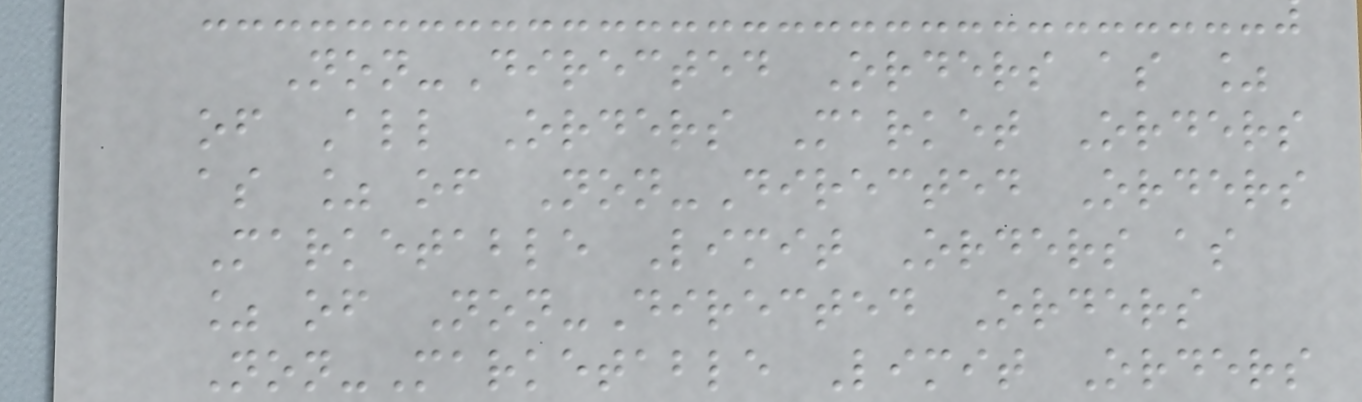Non-Directed Orders as %
of All Orders Market Orders
as % of Non-Directed Orders
Marketable Limit Orders as
% of Non-Directed Orders
Non-Marketable Limit Orders
